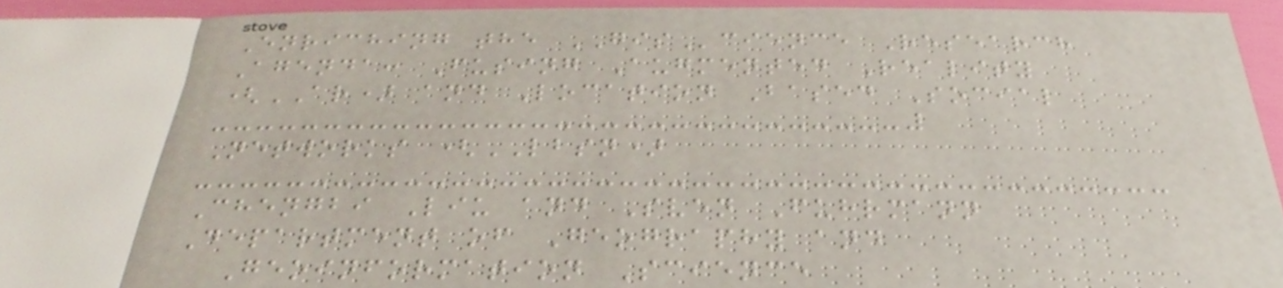Enriching the GIScience Research
Agenda: Fusing Augmented Reality
(AR) and Location Based Social
Networks (LBSN)
Chengbi Liu and Sven Fuhrmann
Department of Geography and
Geoinformation Science
